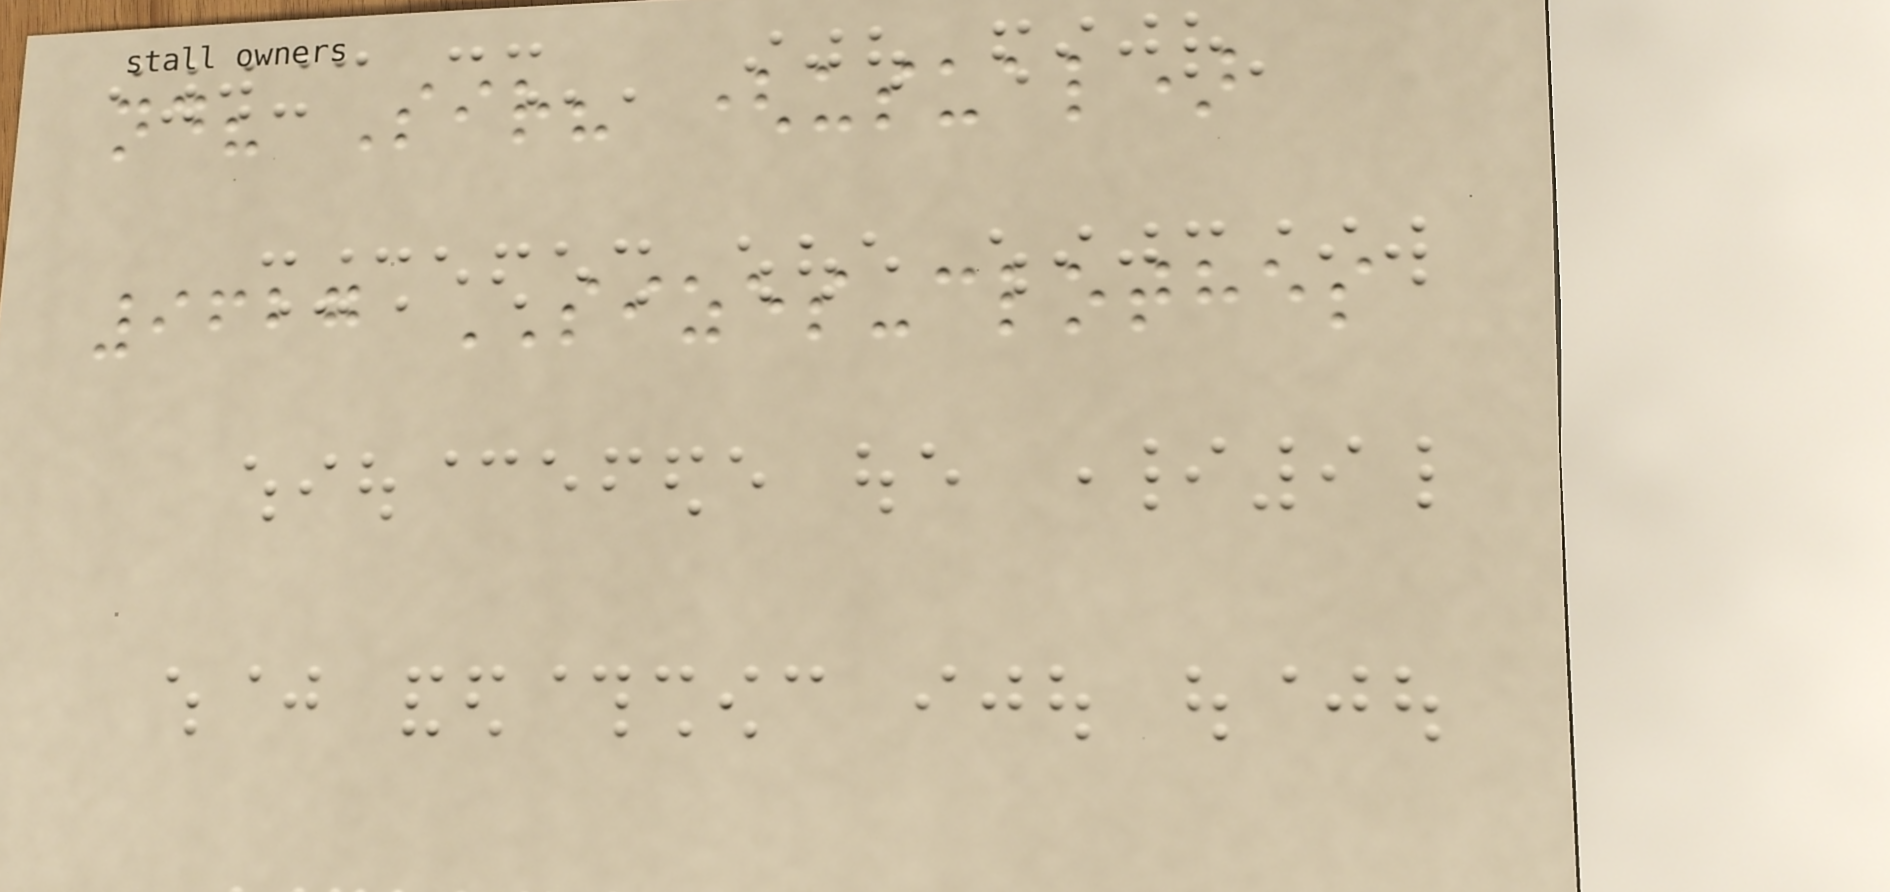nd? Sir? (usual)
9627 SIZES-clothes
